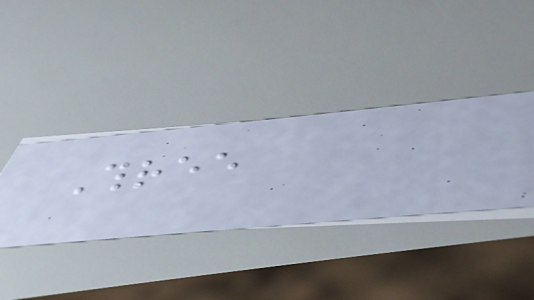Three
